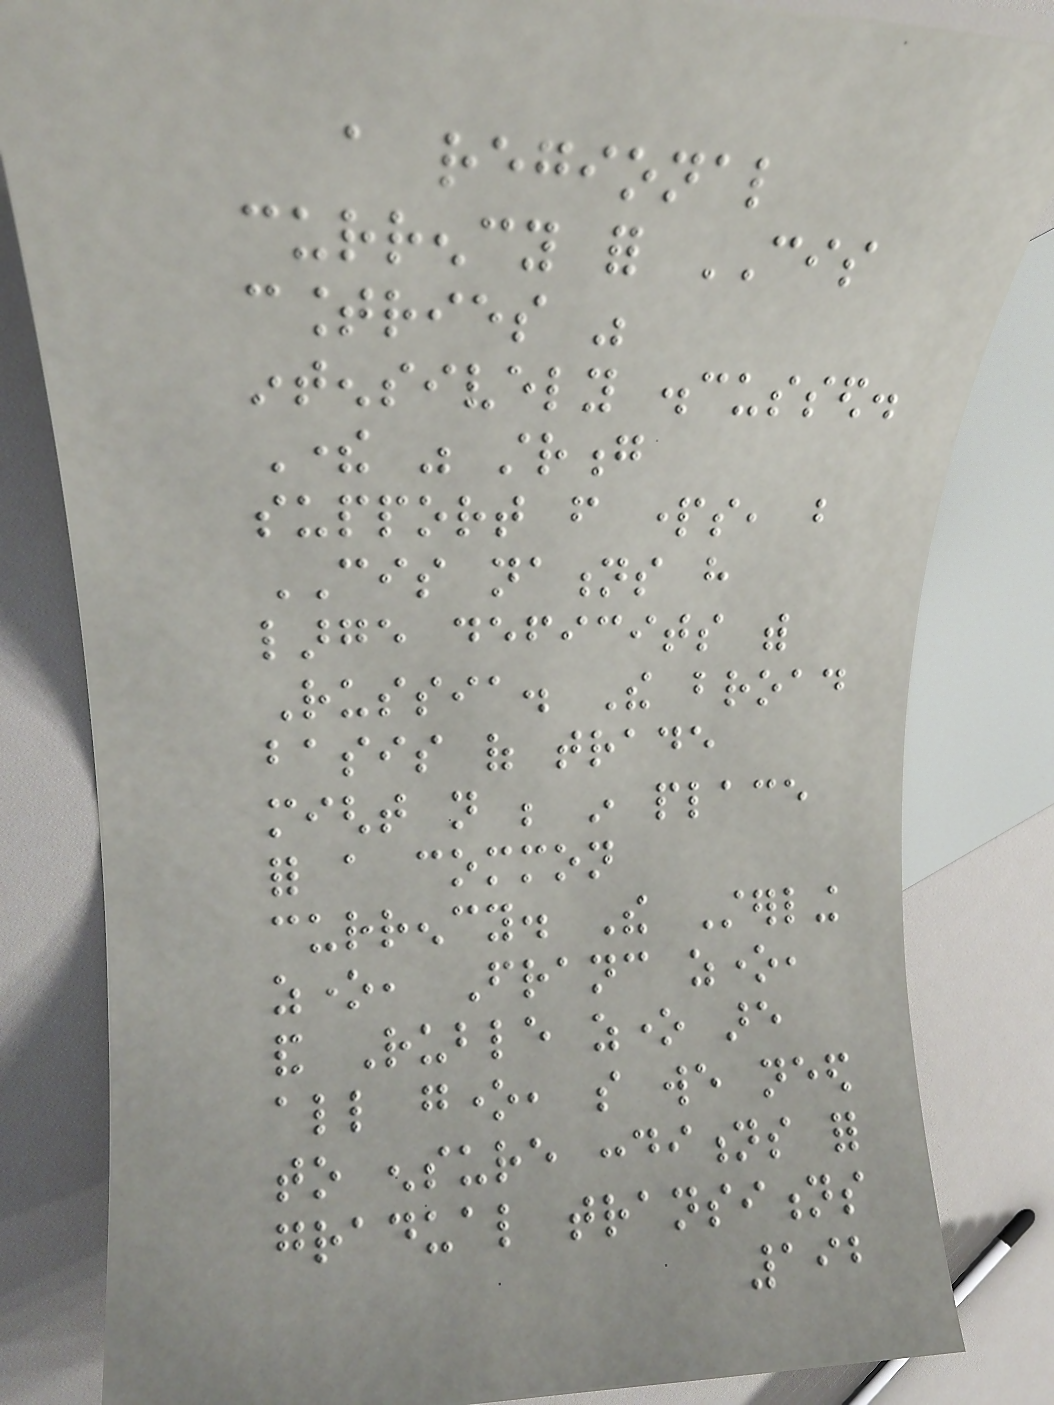a regional
currency for CIS
countries was
intensively discussed.
There was strong
support from parts, but
CIS nations have
large deficits with
Russia. The broad
basis of trade
might not be in place
for a common
currency. The Sterling
zone, Franc zone,
and Ruble zone are
all gone, so we need
to ensure conditions for
gradual transitions
192
